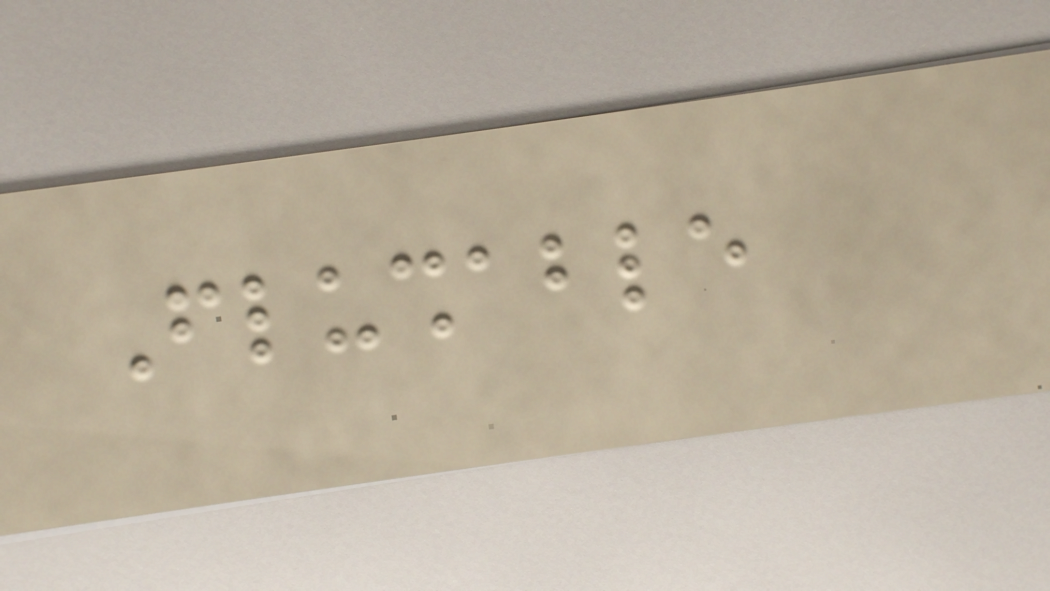Flushable
